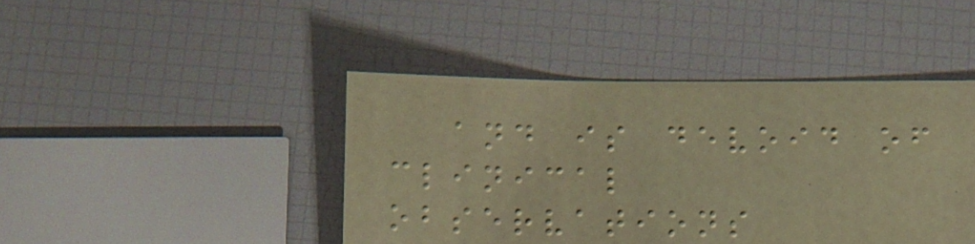and is devoid of
clinical
observations
